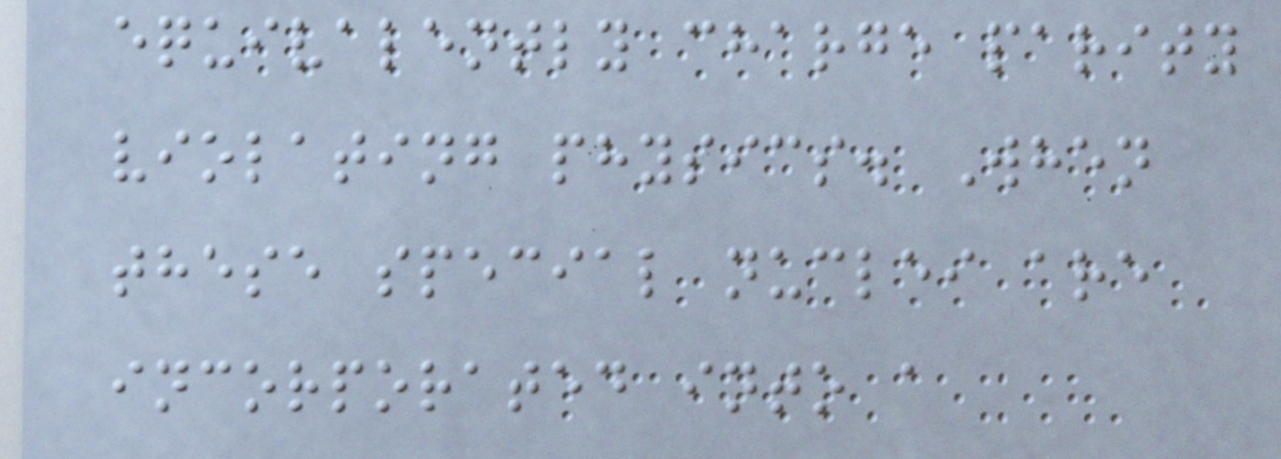equivalently charge parity
violating physics. When
these special nuclei are
incorporated into a
